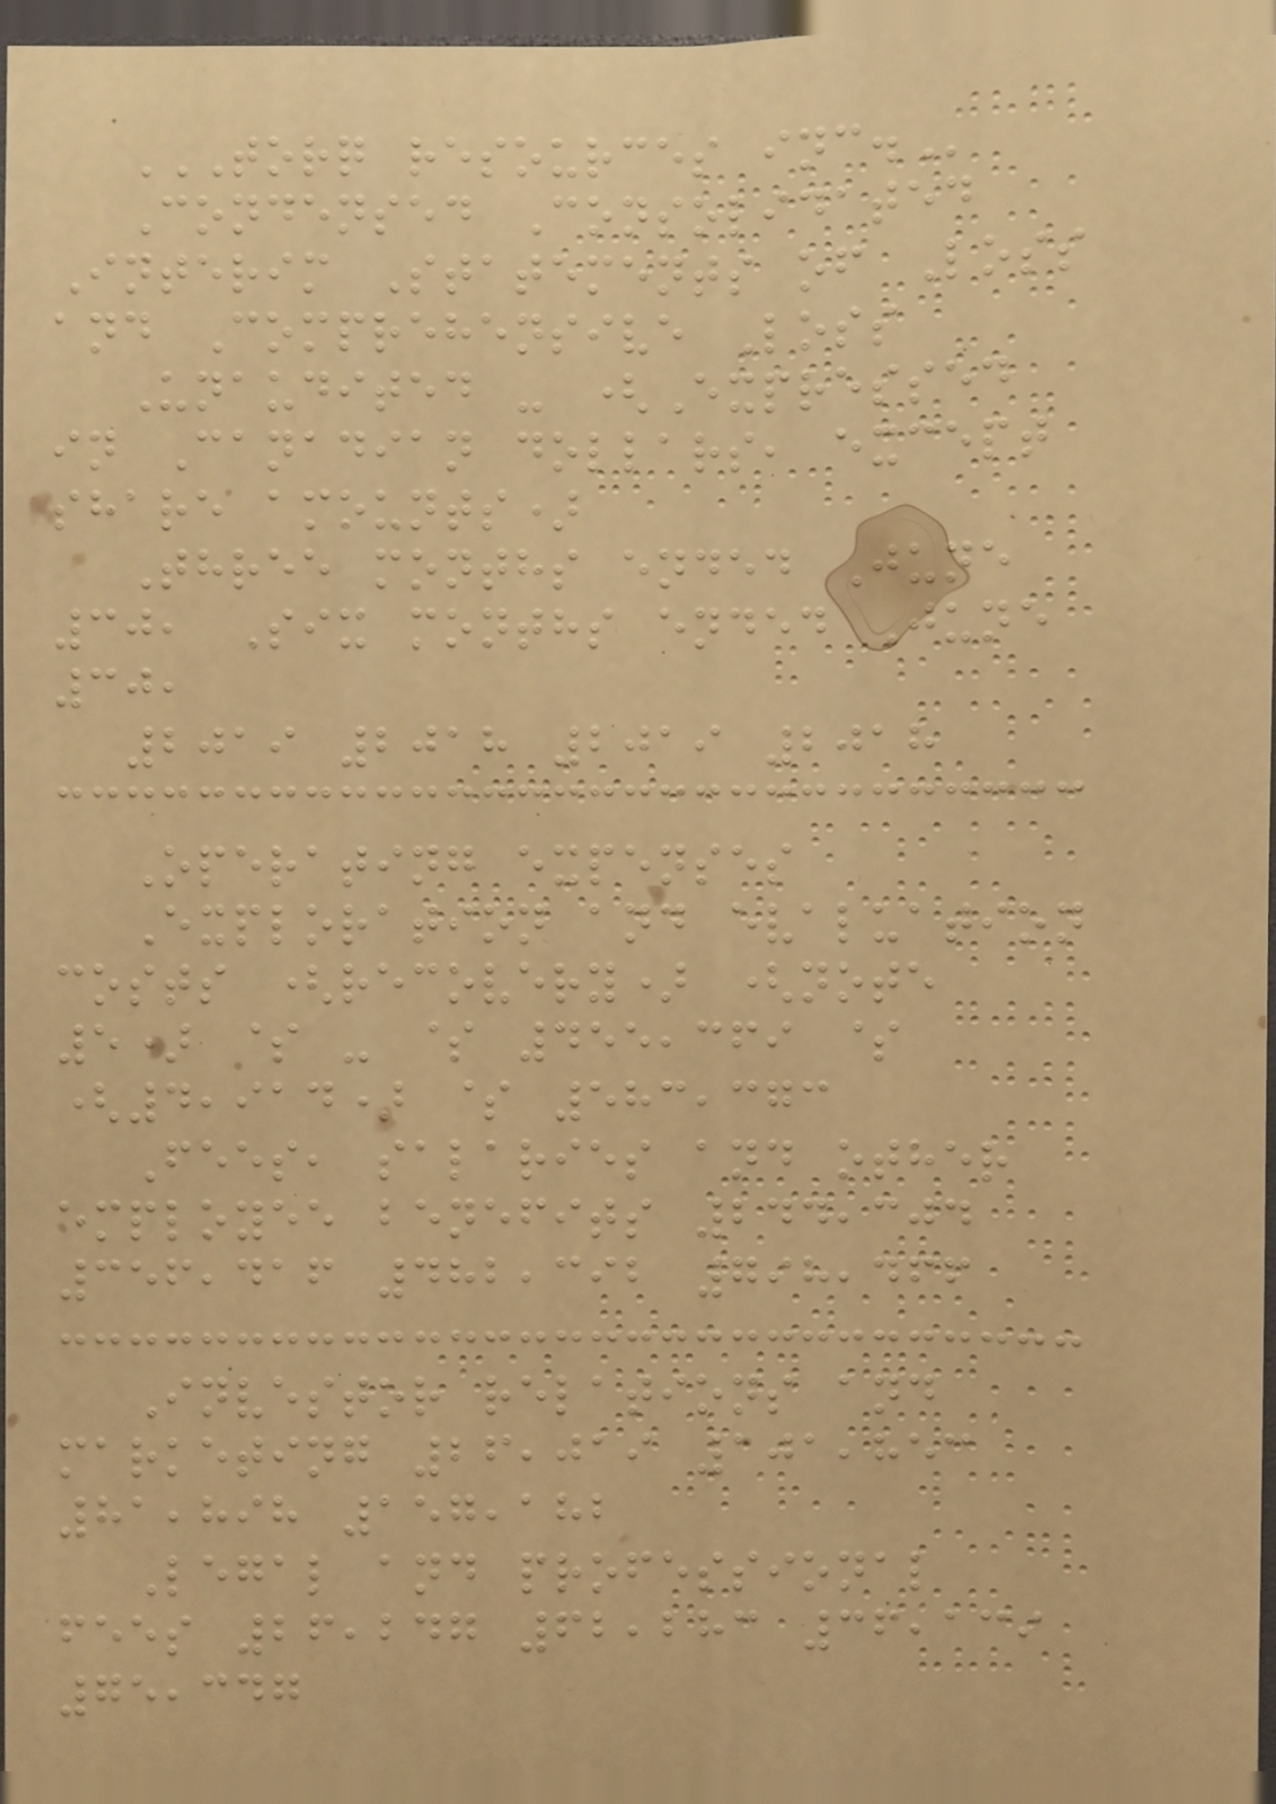TORQ RESOURCES INC.
Condensed Consolidated
Interim Statements of Loss
and Comprehensive Loss
Unaudited - (Expressed
in Canadian dollars, except
share amounts)
Three months ended June
30, Six months ended June
30,
2019 2018 2019 2018
Operating expenses
Exploration and evaluation
costs (recovery) (note
5) $ - $ 455,369 $
(4,914) $ 583,373
Fees, salaries and other
employee benefits 244,304
356,416 482,392 798,466
Investor relations and
marketing 26,019 101,853
81,898 157,182
Legal and professional
fees 26,247 62,283 36,139
75,347
